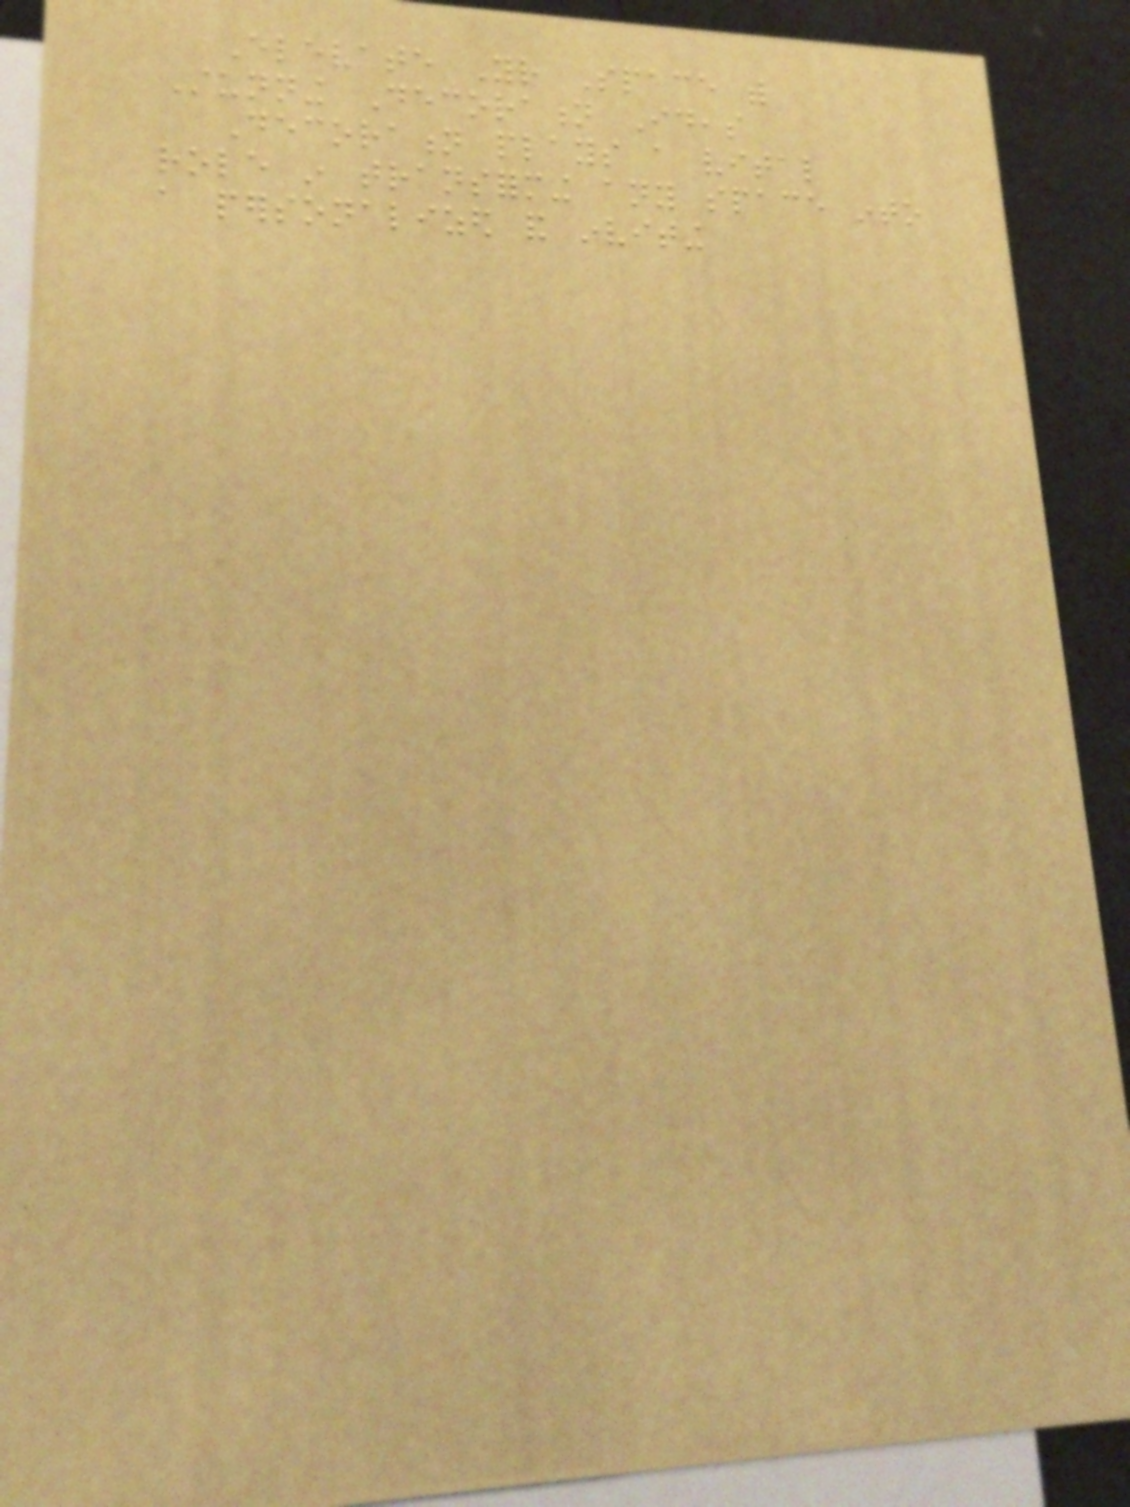Elevate Your Space with
Stunning Decoration Ideas
Decoration plays a vital
role in transforming any space into
a personalized and inviting
